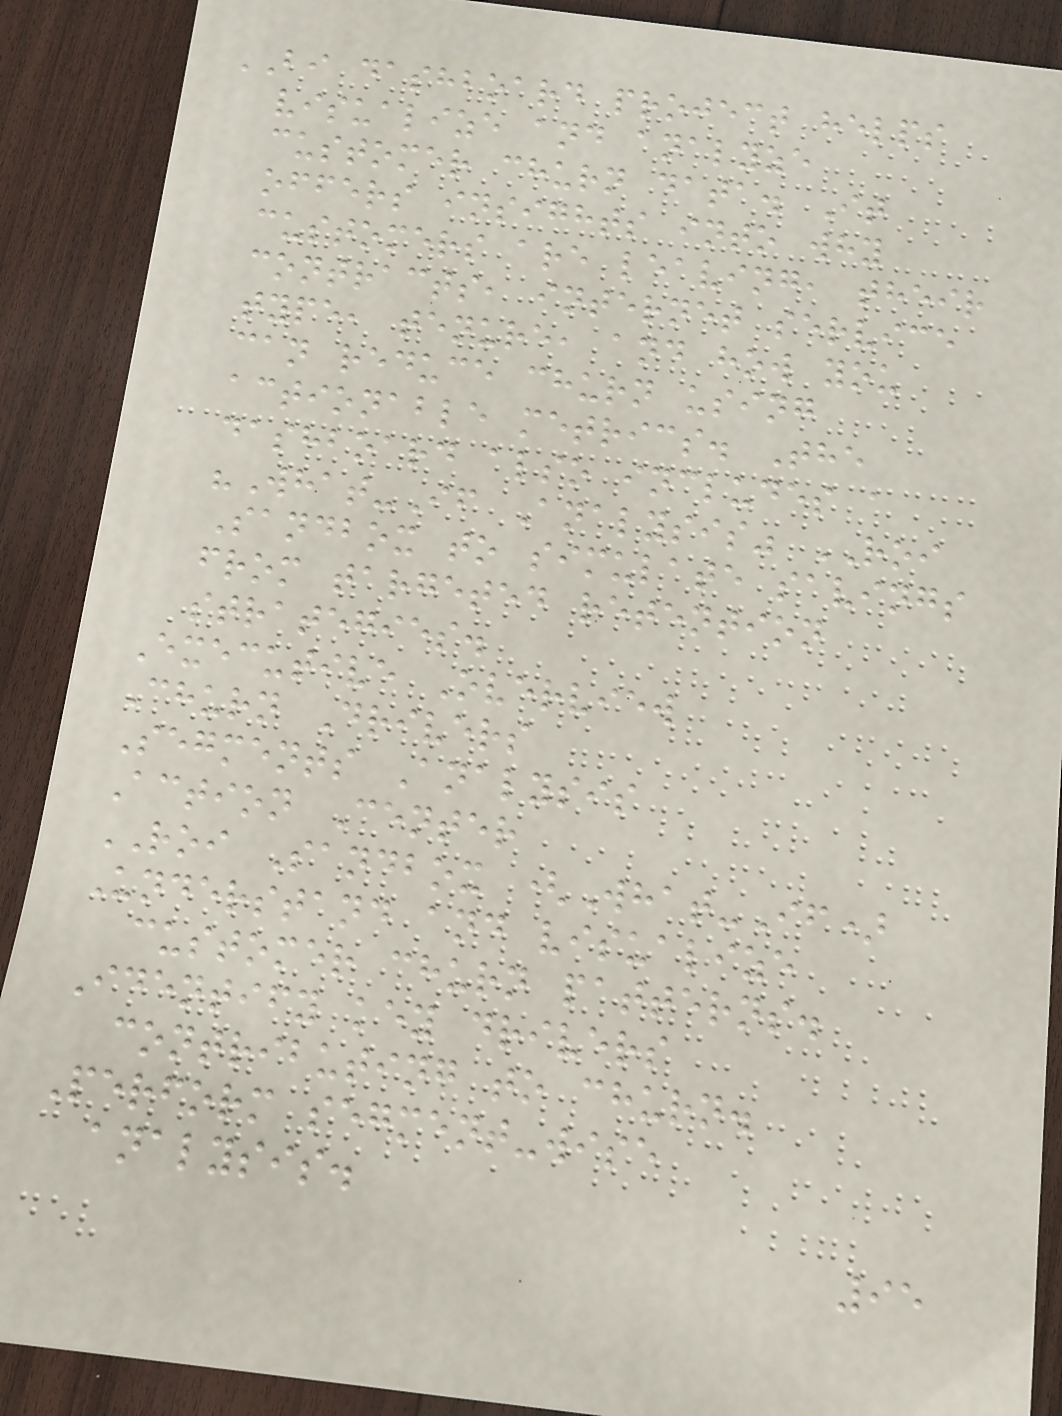BI dashboard project helps
visualize and analyze
customer churn data. It
offers insights into why
customers are leaving, their
contracts, internet service
type, tenure, and how you
can reduce churn using
actionable metrics. The
dashboard also includes a
"What-If Analysis" ROI
Sandbox to simulate savings
from targeted retention
strategies.
Executive Overview
Churn Drivers
Segments Analysis
Action Center
ROI Sandbox (What-If)
Understand and visualize
customer churn patterns.
Identify key drivers
contributing to churn.
Perform segment-wise
analysis.
95
